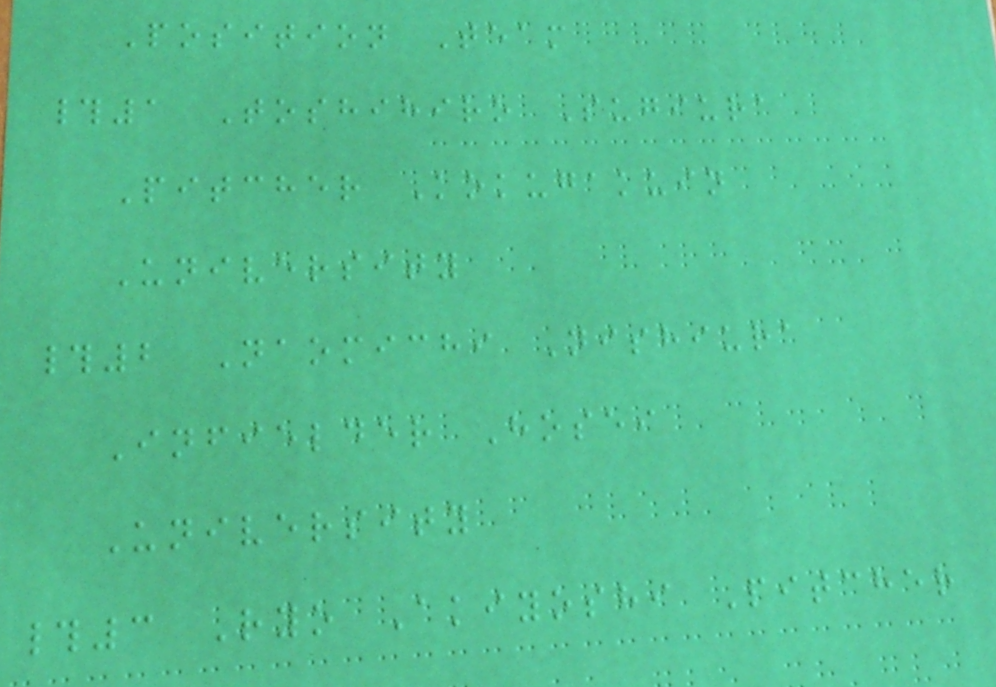Position Team
#1 Toshihiro Sugiura
Pitcher Kokugakuin
University
#2 Naomichi Nishiura
Infielder Hosei
University
#3 Ryo Akiyoshi Pitcher
